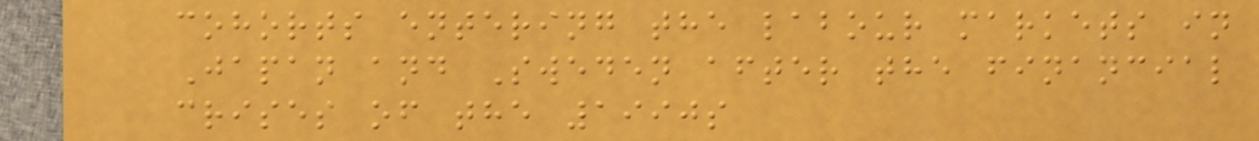cohorts entering the labour markets in
Japan and Sweden after the financial
crises of the 1990s
